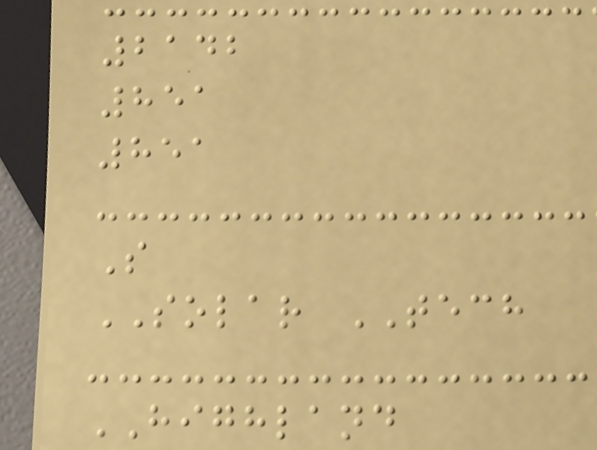2142
851
851
S
SOLAR TECH
HIGHLAND
